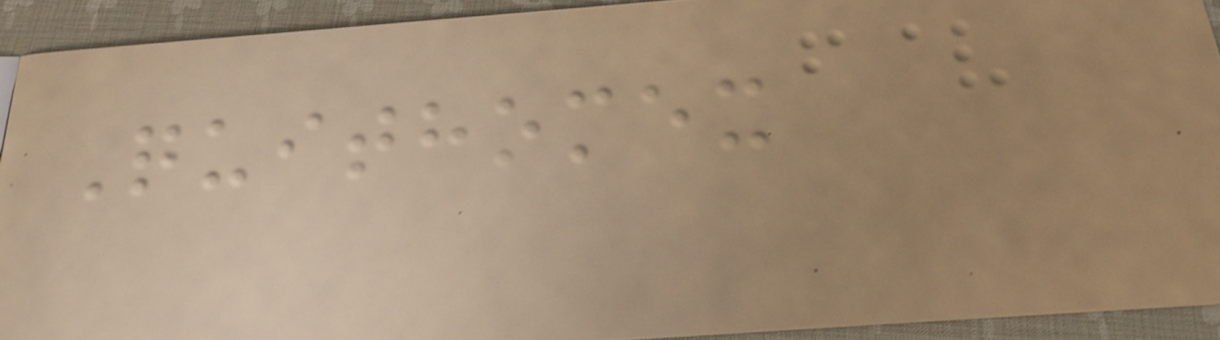Quithomex
